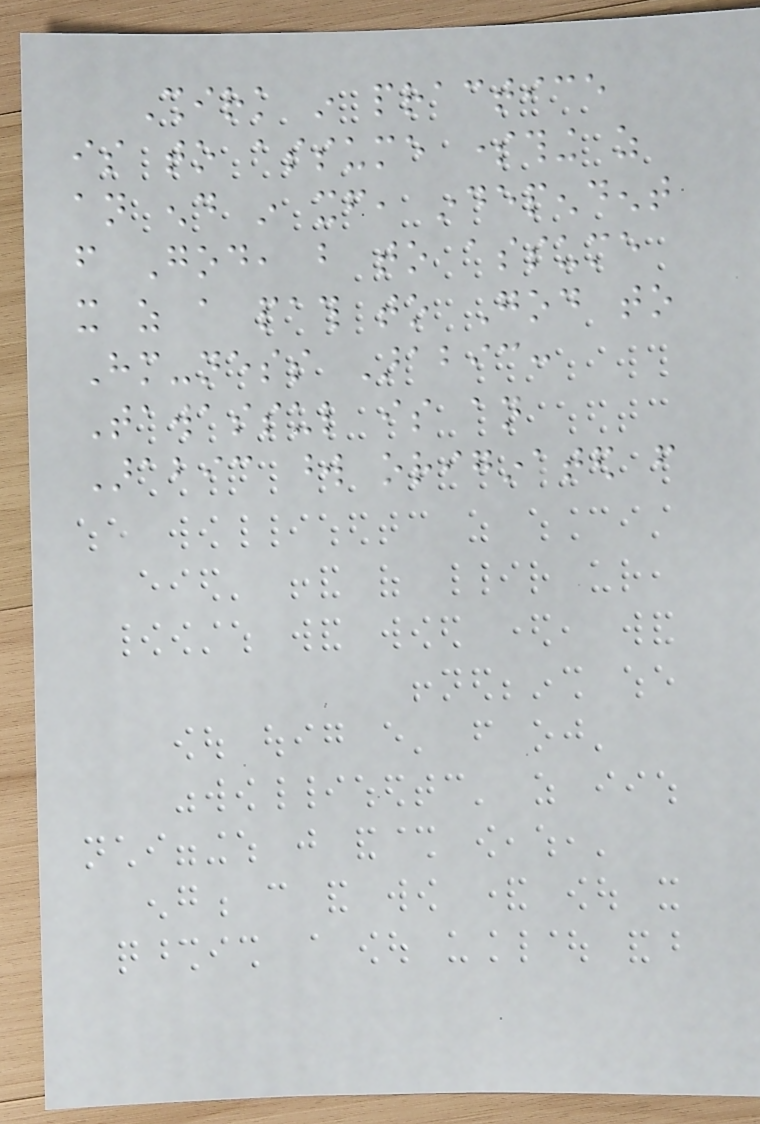Shirk in practice
is to assume something as
an end in itself, independent
from God, but to assume
it as a path to God to
Him-ness Arabic:
Tawassul is an
Arabic word originated from
